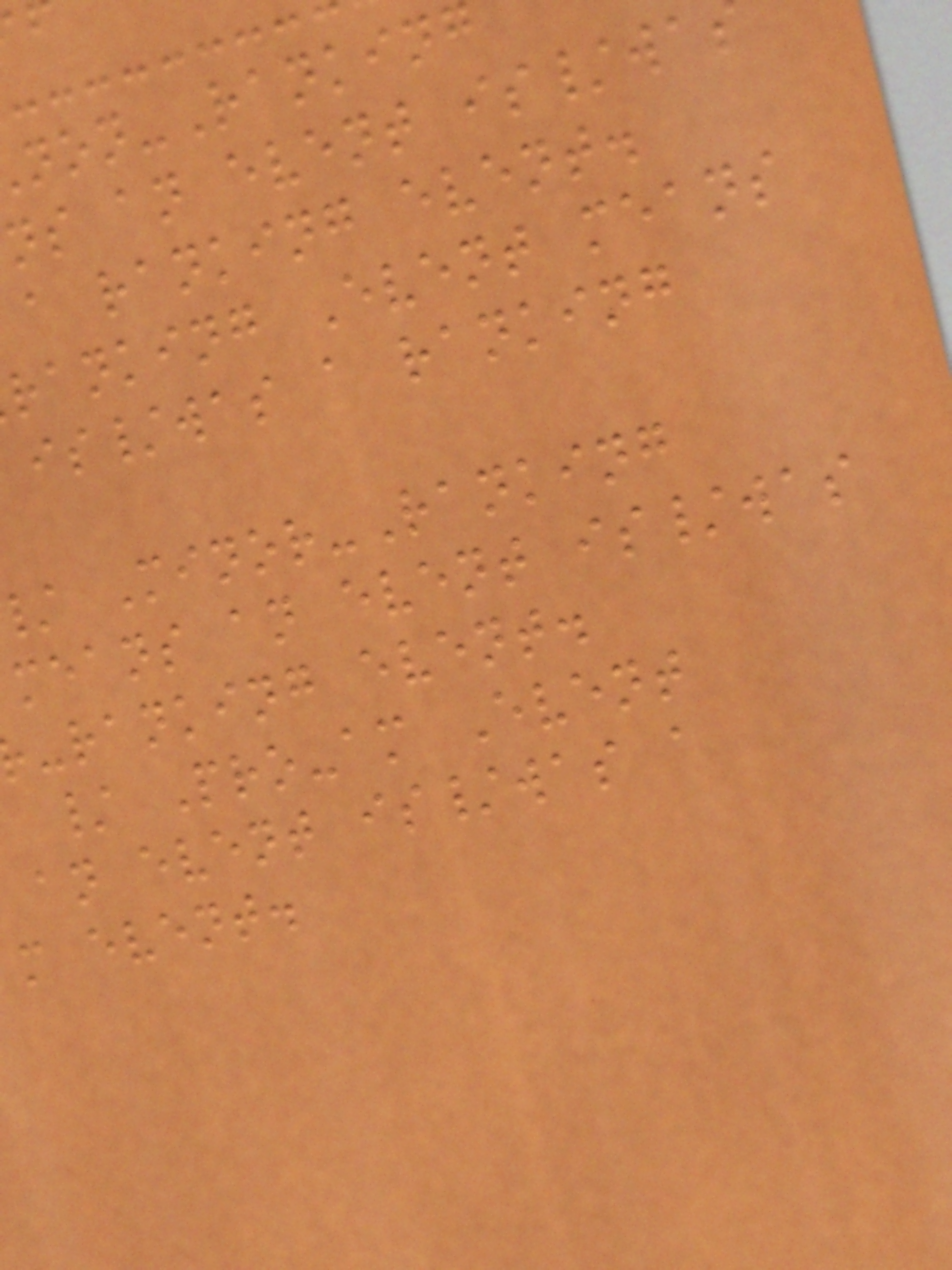on-Ranking
ns an event is/wa
a ranking event.
ranking Event means
is/was a ranking
Minor-Ranking
means an event is/was
-ranking event.
/ Pro-am Event
an event is/was a
m event.
